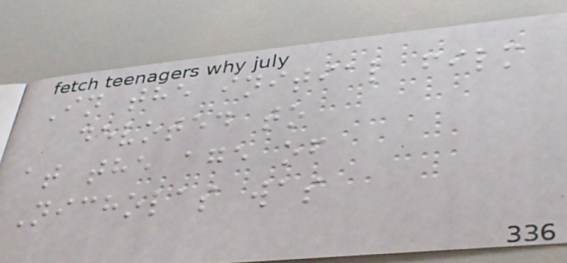In the initial film
devoted to
at the age of
Nicholas was
